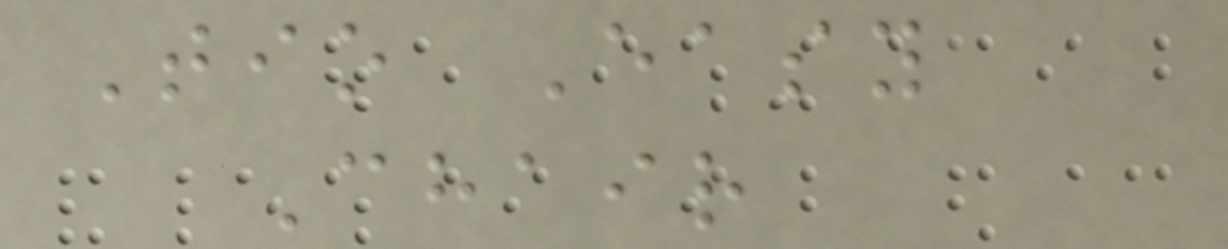Tio Easy
Chair
